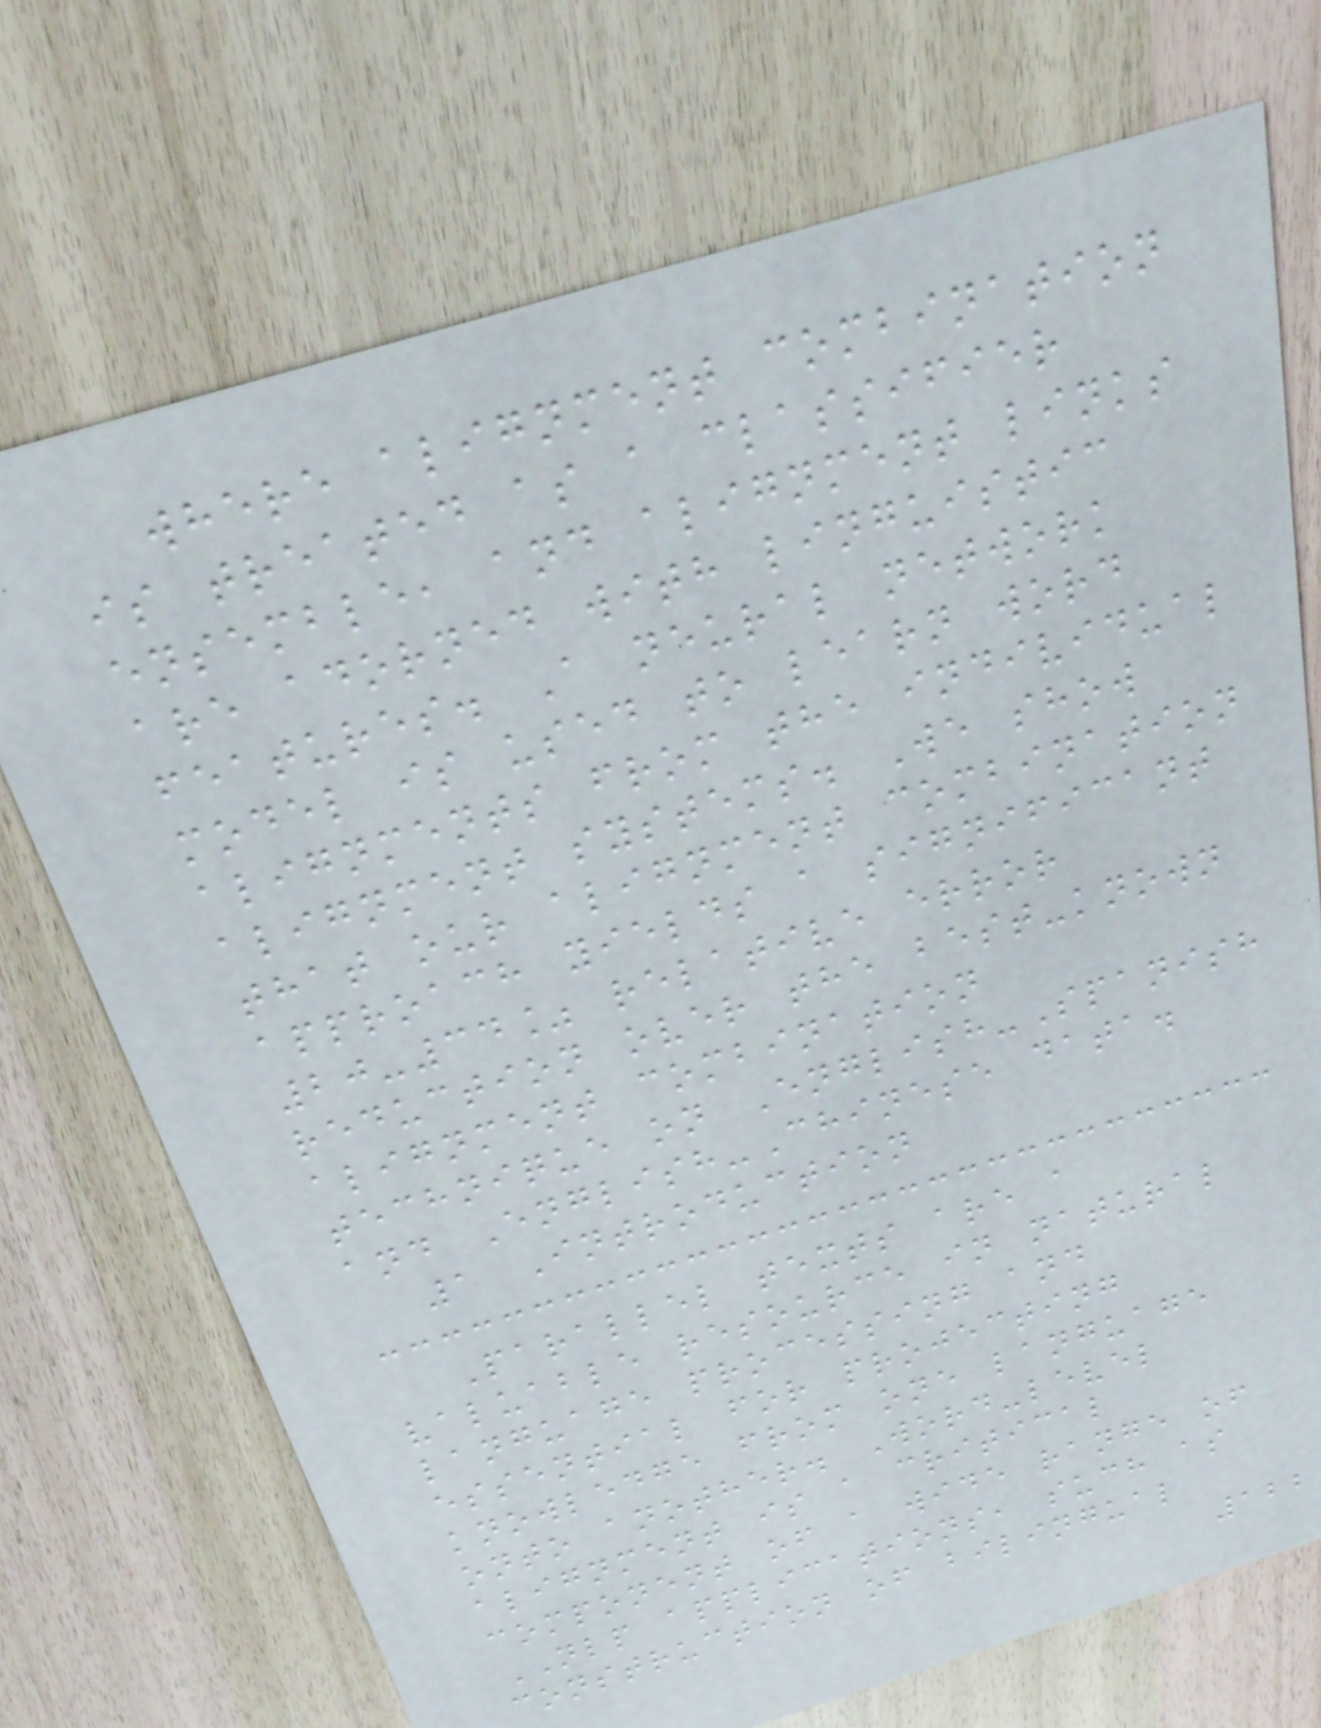where alignment combination
is treated as a classifier
ensemble, and alignment links
are adorned with linguistic
features. A neural network
model is used to learn word
alignments from the individual
alignment systems. We show
that our alignment combination
approach yields a significant
20-34% relative error
reduction over the best-known
alignment combination
technique on English-Spanish
and English-Chinese data.
1 Introduction
Parallel texts are a
valuable resource in natural
language processing and
essential for projecting
knowledge from one language
onto another. Word-level
alignment is a critical
component of a wide range of
NLP applications, such as
construction of bilingual
122
